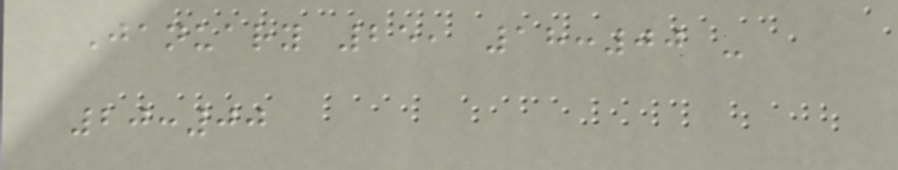January 25, 18:00 -
20:00
